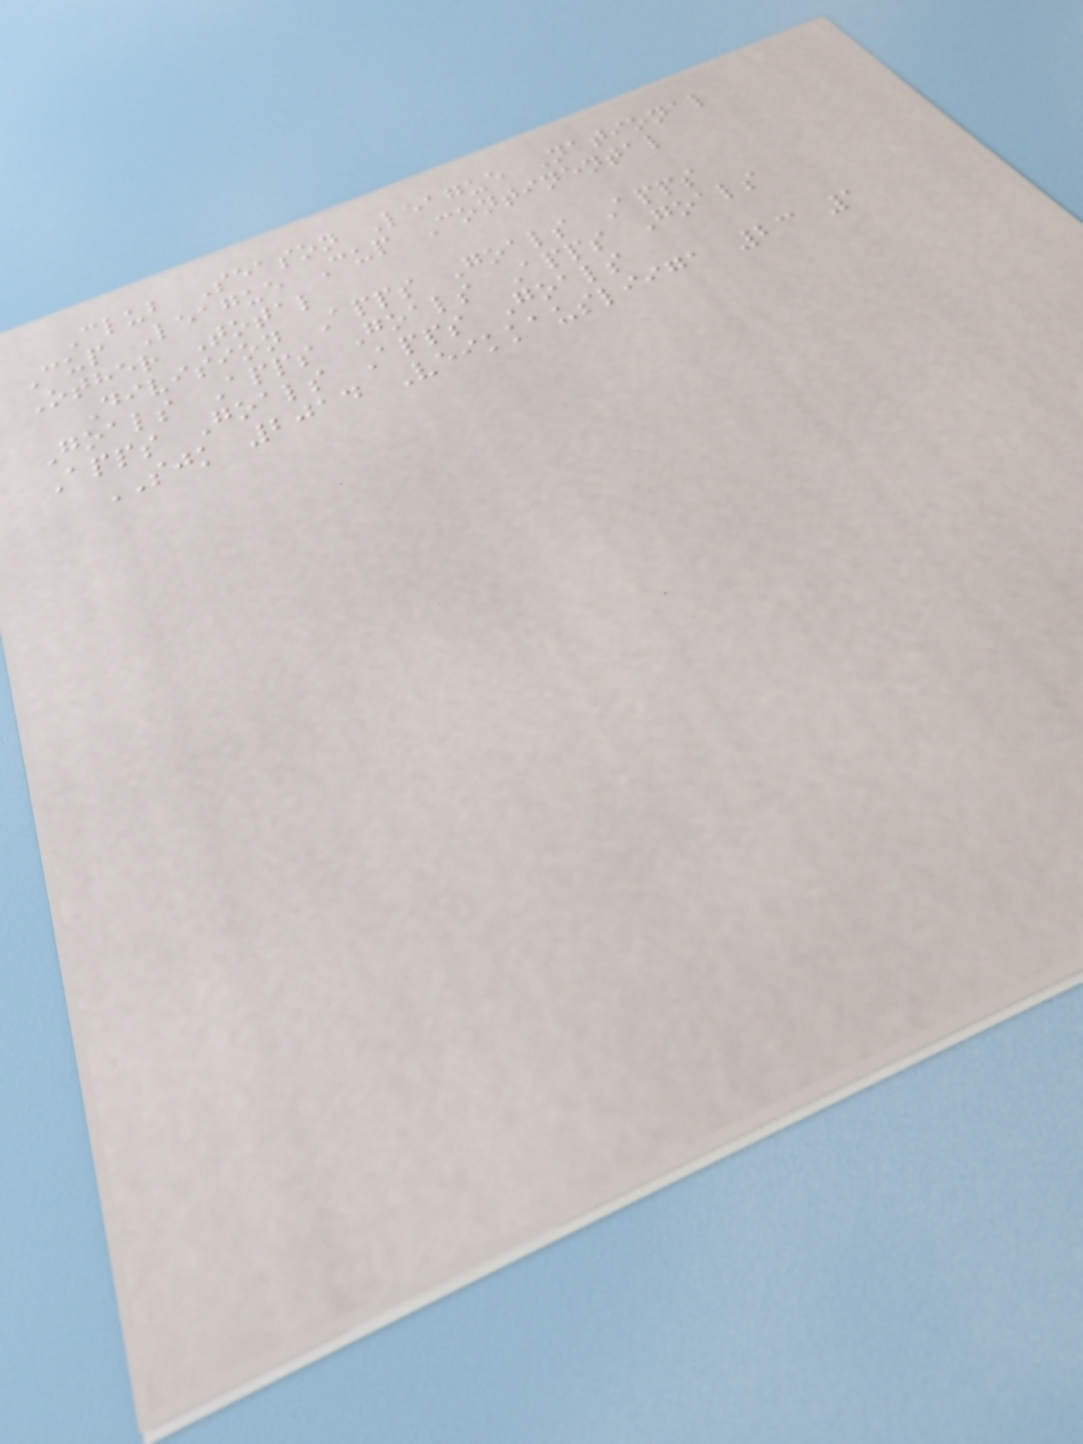Club Season League National
Cup League Cup Continental
Other Total
Division Apps Goals Apps
Goals Apps Goals Apps Goals
Apps Goals Apps Goals
SJK 2014 Veikkausliiga 23 1
